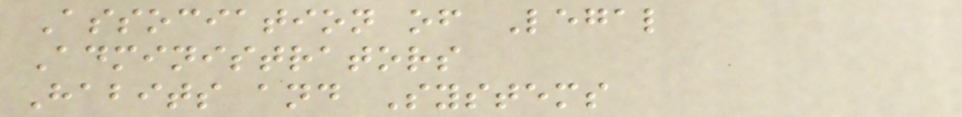Association of Legal
Administrators
Habits and Systems
